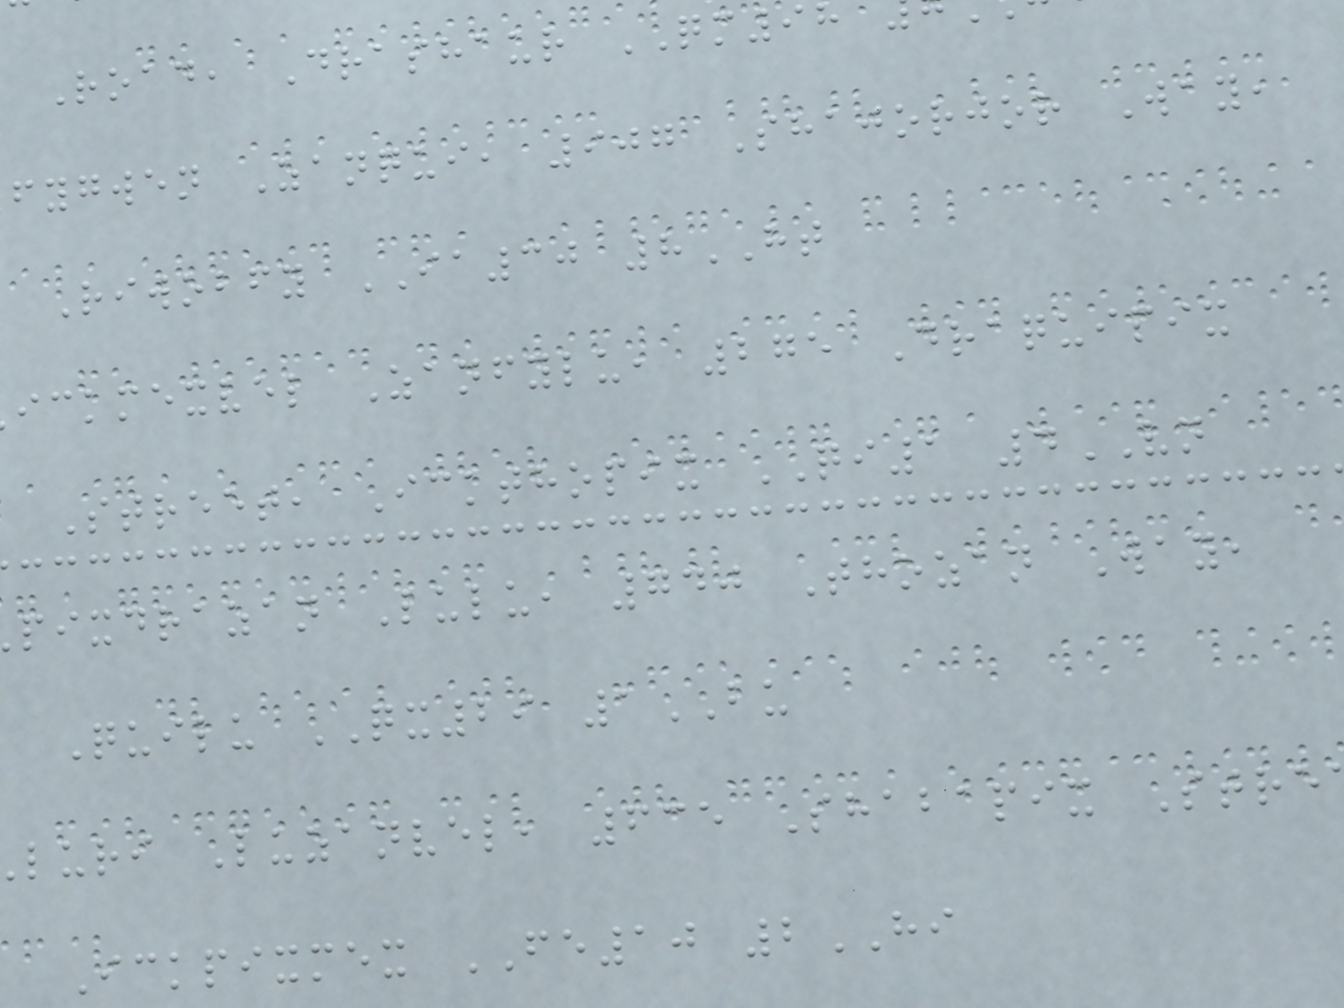Road, Drashaur QM98
fygwen Zanqui, 907 Shajorjor Way,
Riwobfy IA30 8HT
ickmexvel Zanfylu, 275 Draquipix
Street, Ickthopix QI1 4VN
pixdrazan Lulu, 740 Thozan Way,
Quilu QX29 1BU
luri Luzanvel, 635 Shabapix Stre
Ickpixmex FE10 2HI
